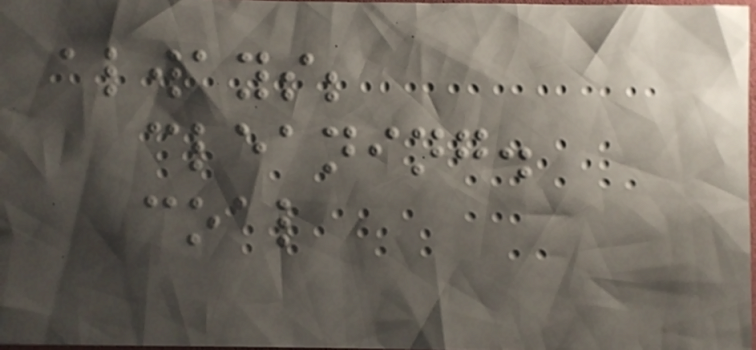always;
cleaning.
coal
